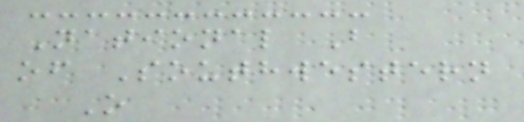National B
of Southwestern
O
